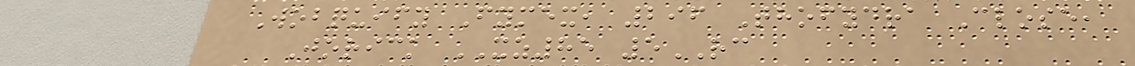Wobquify Fymex, 296 Thofydra Close,
Jorick XZ85 5RC
